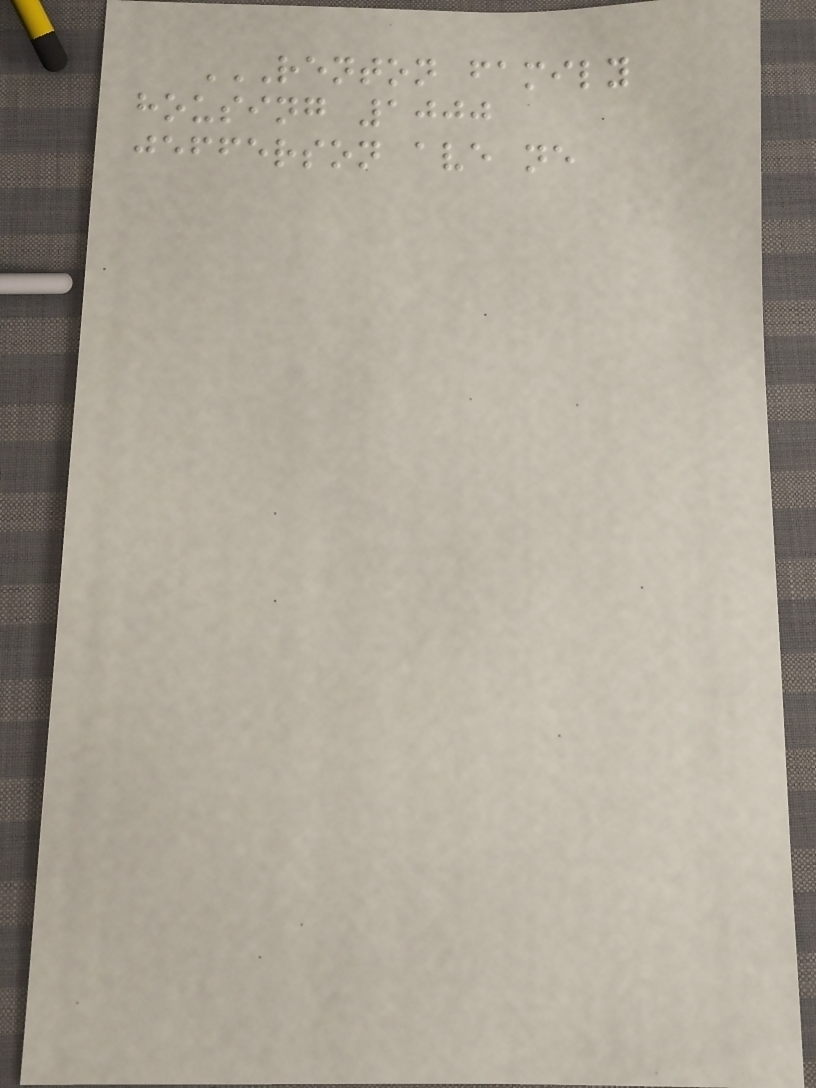RENTON FAMILY
HOUSING 1000
JEFFERSON AVE NE
